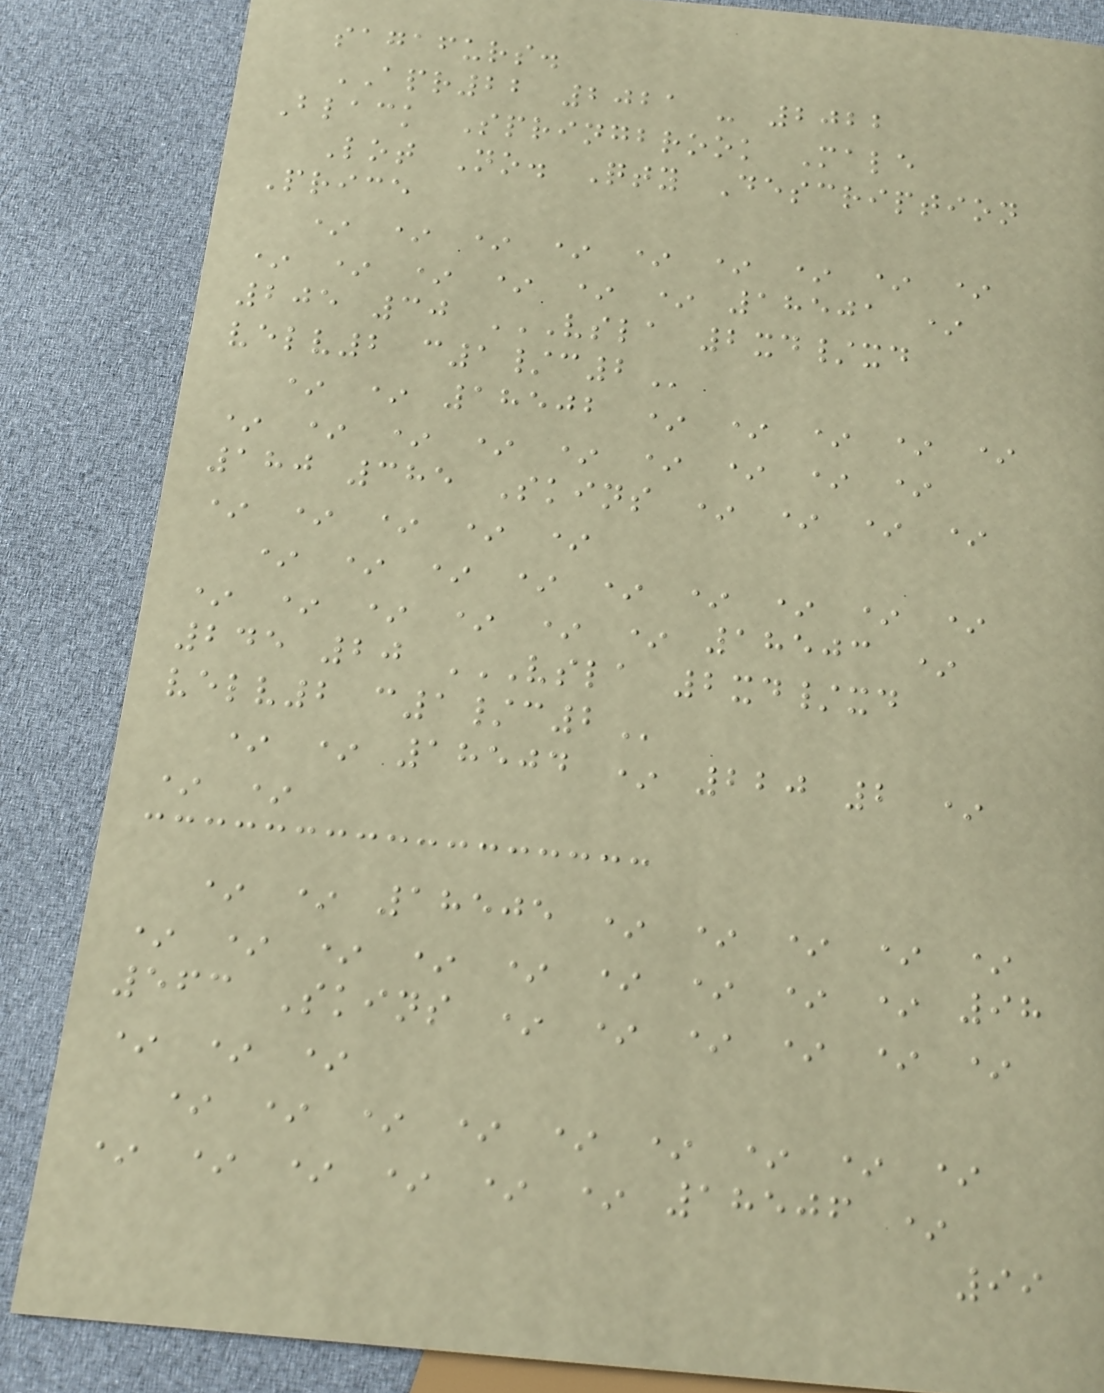sagafurs.
APR22 2021 - 2022
Black Springbrook Male
Lot No. Qty Description
Price
* * * * * * * * *
* * * * * * 18501 *
205 30 VSLA 2XD/XD
VELV2 C1/C2
* * 18502 * * * * *
* * * * * * * * *
180 385 Skins * * * *
* * * * *
* * * * * * * * *
* * * * * * 18503 *
245 20 VSLA 2XD/XD
VELV2 C1/C2
* * 18504 * 220 2 *
* *
* * 18505 * * * * *
* * * * * * * * * 98
563 Skins * * * * * *
* * *
* * * * * * * * *
* * * * * * 18506 *
99
